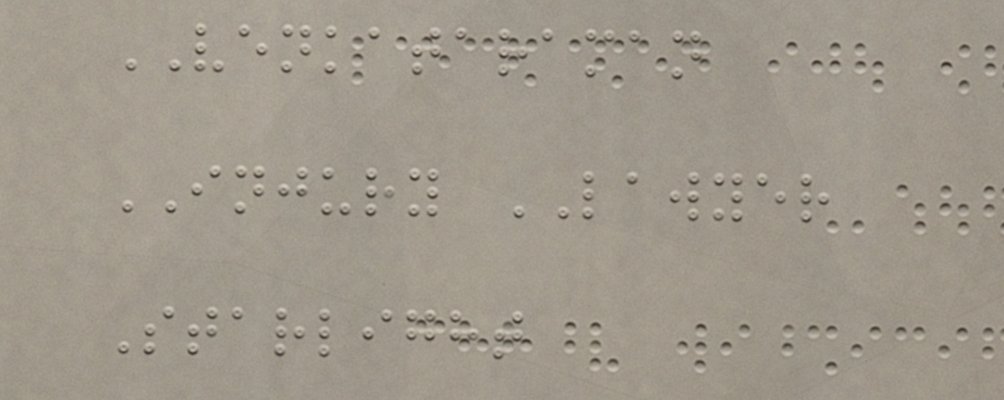VENKATARAMAN
INJURY LAWYER
Starlight
